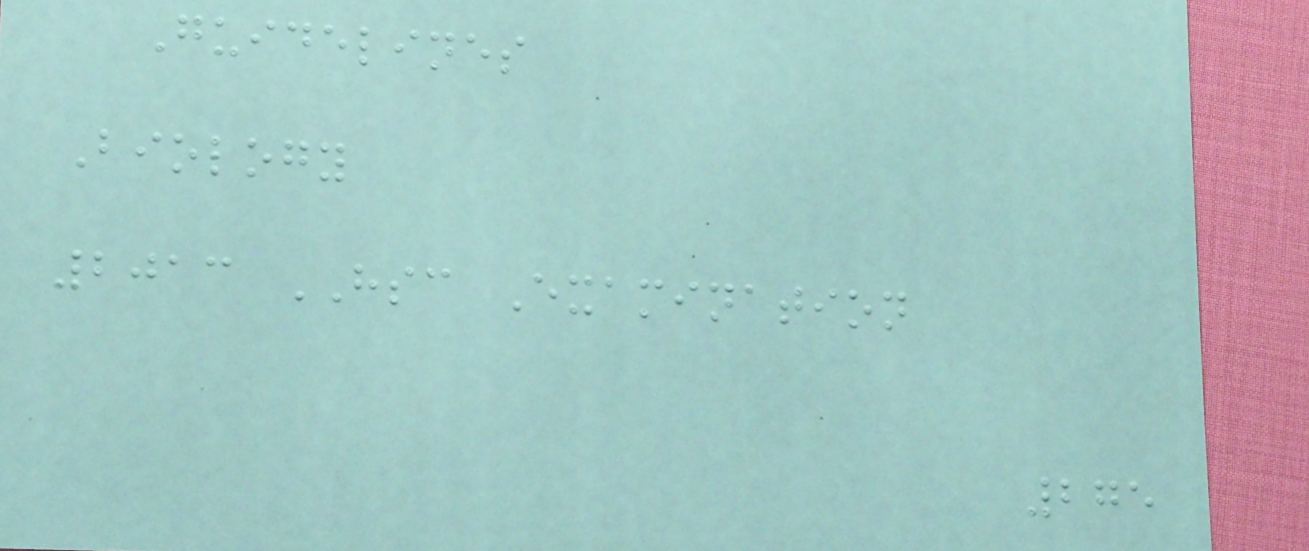Guidelines
Biology
2013 HSC Examination
275
